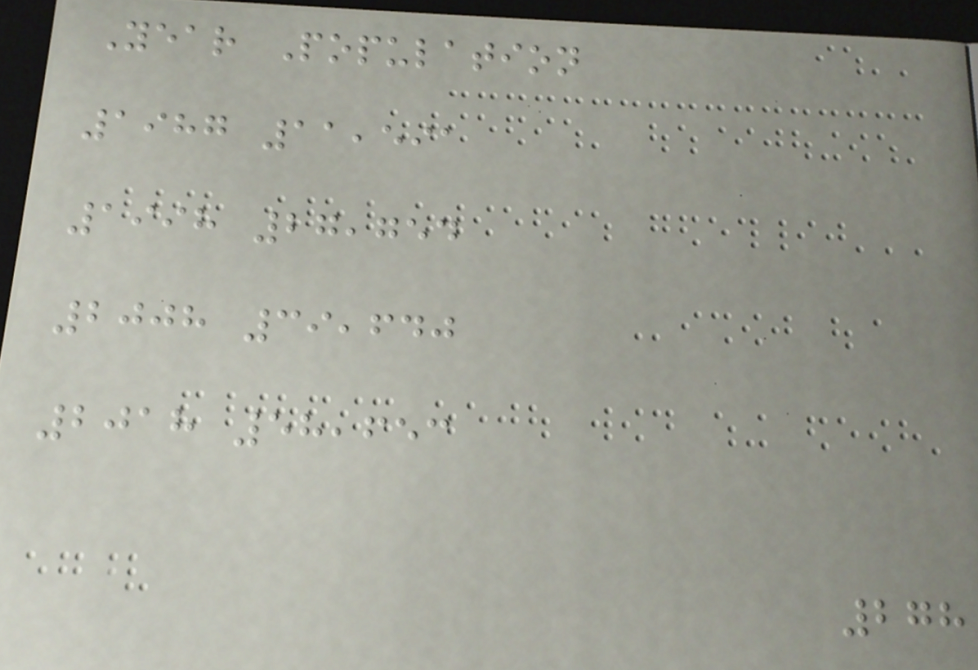Year Population
1987 11,591
1998 27,754
2008 39,640
2018 58,653
278
